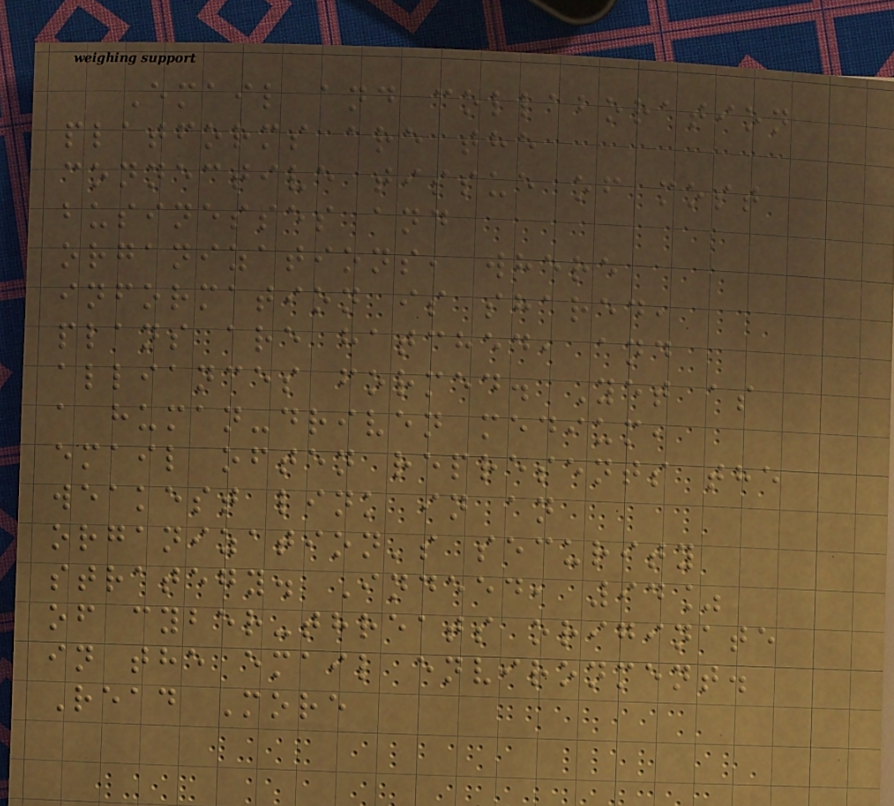Email and collaboration
platforms are the
connective tissue of most
businesses and
organizations, where
information is shared,
plans are hatched, and
alliances formed. Yet as
a human-driven medium,
email often represents the
weakest link in an
organization's security
strategy. Indeed, 94%
of cyber-threats originate
in the email environment.
Read More
